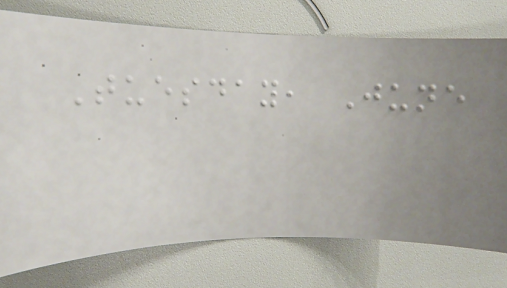Tuesday, June
